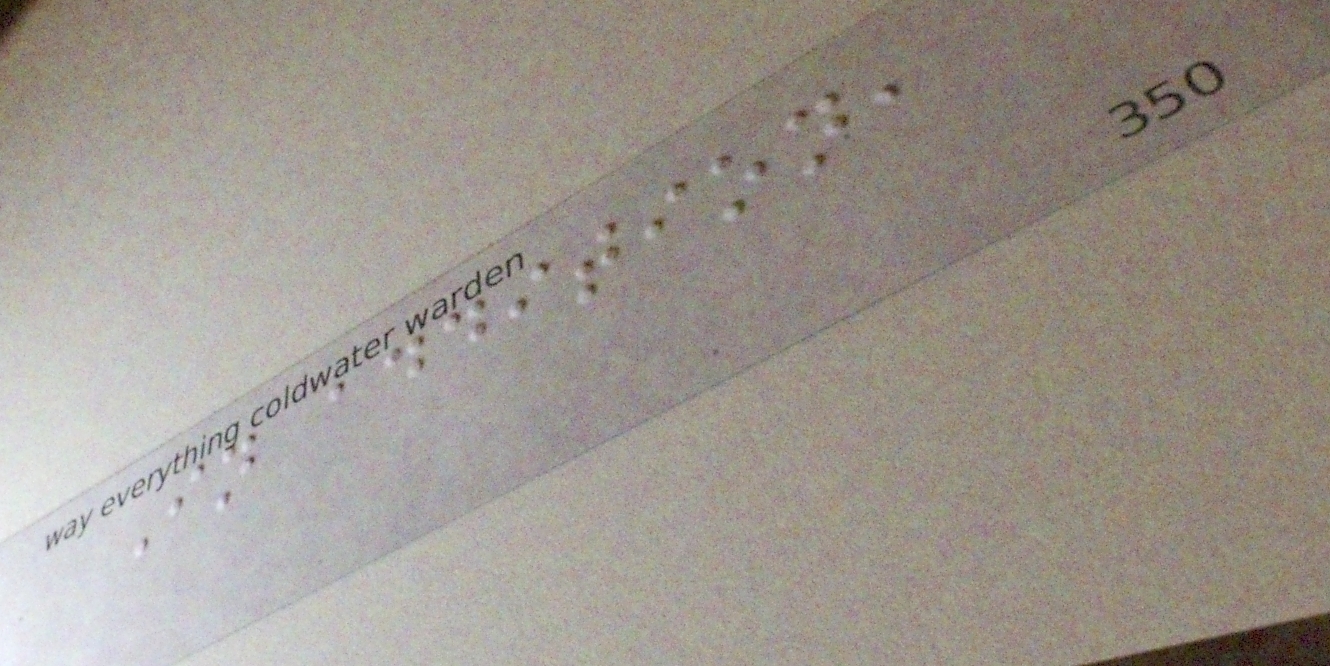In addition,
